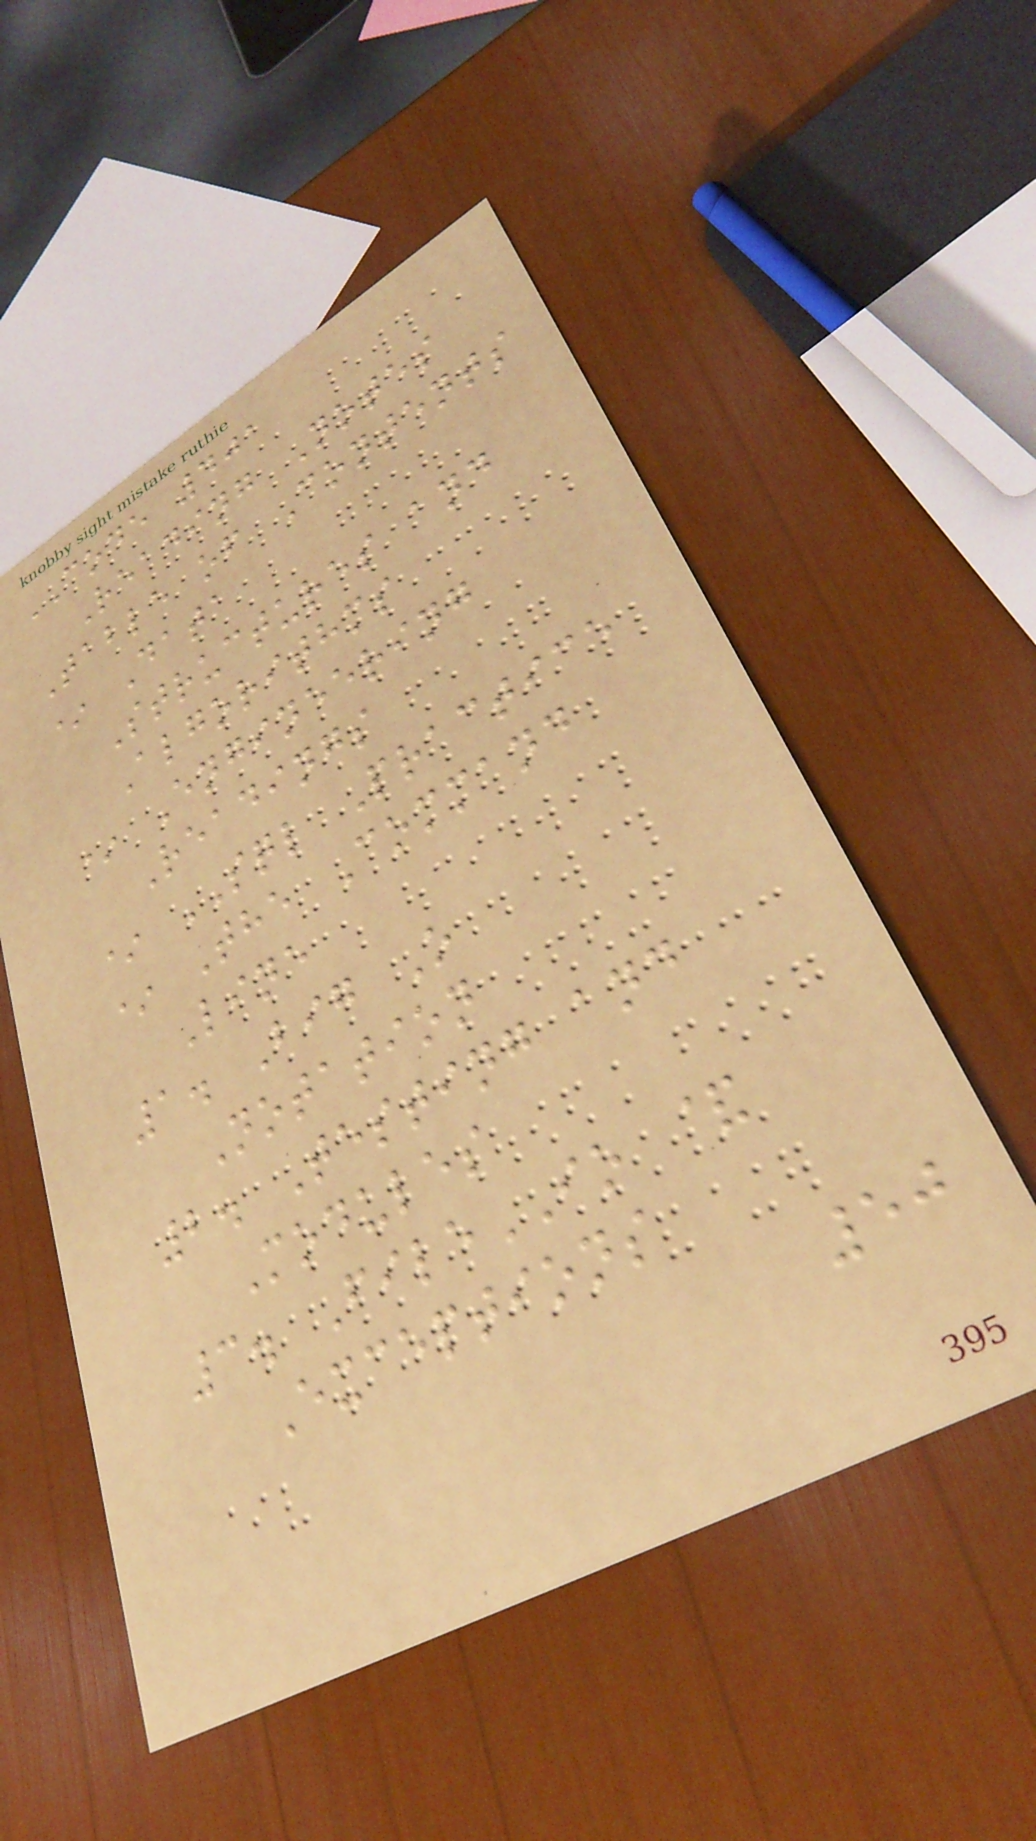CODE 401
Reading Notes
Table of Contents
* Data
Structures and
Algorithms
* Engineering
Readings
* SQL Practice
* The Command
Line
1. Big O
Notation
2. Testing and
Modules
3. FileIO &
Exceptions
50
